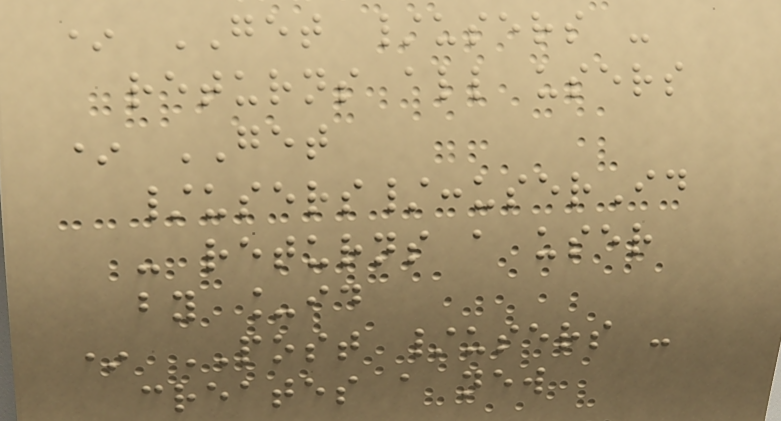* GET /users -
returns all users
* GET
/users/:userId
- returns a user
by _id
* POST /users -
creates a new
